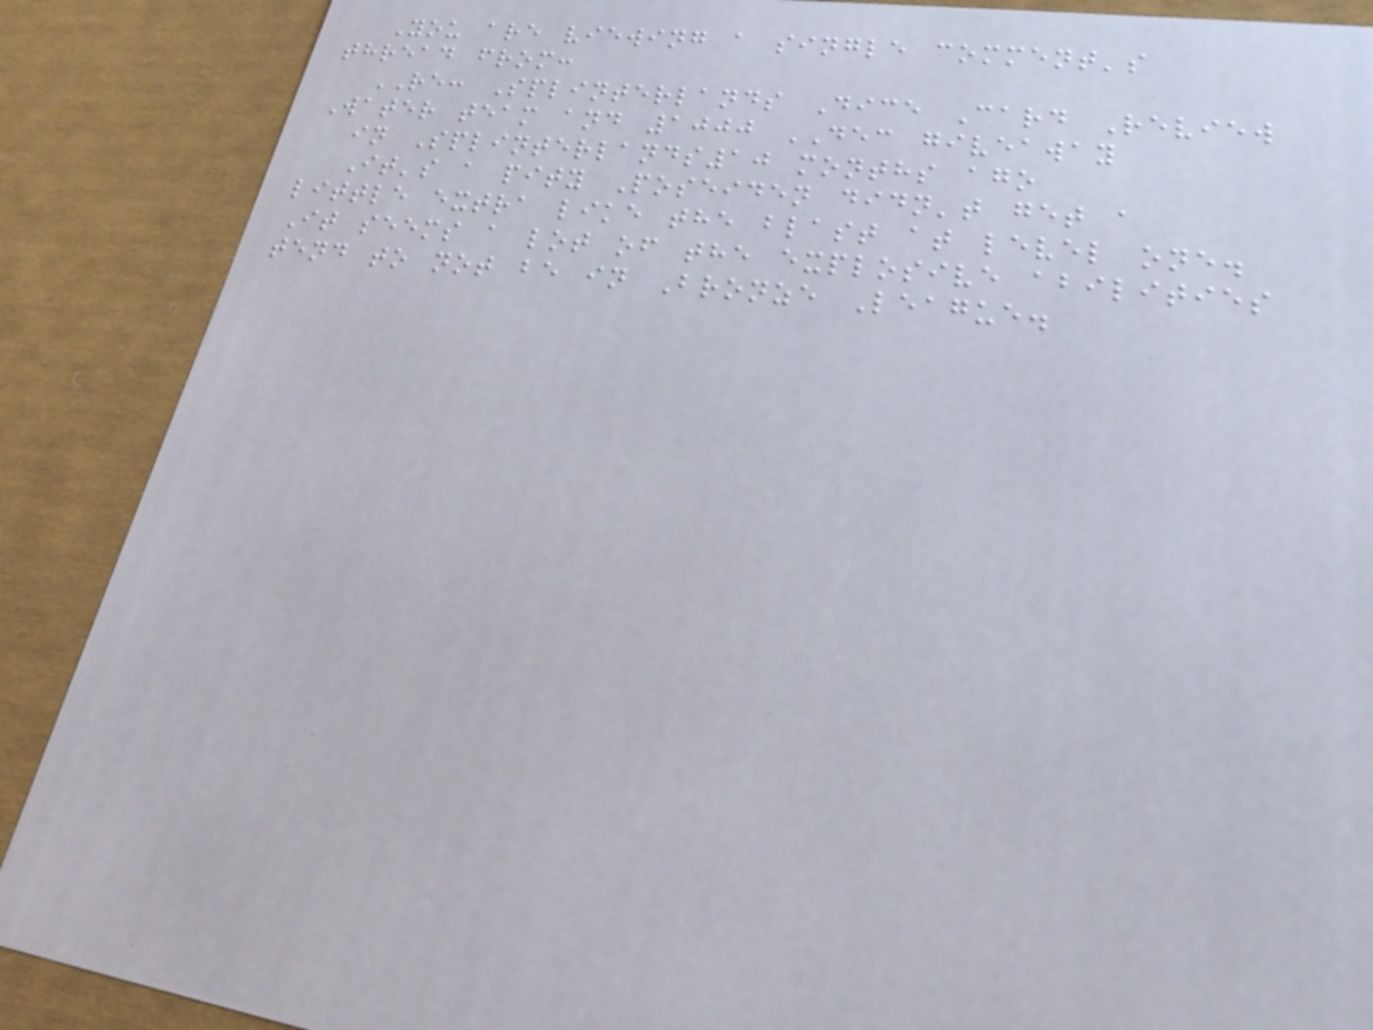You are viewing a single comment's
thread from:
RE: Splinterlands Dice Card Review
Water team and 1000 DEC giveaway
in Splinterlands10 months ago
It's a pity Poseiden didn't get a
little extra like the blast at level one.
It seems a lot of the explosive abilities
tend to not be in Bronze League.
